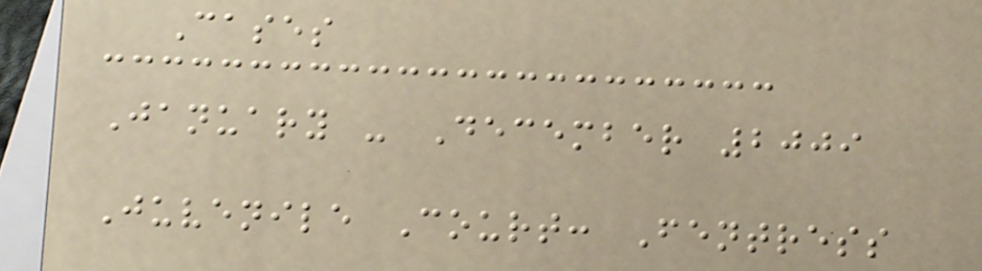Cases
January - December 2009
Juvenile Court: Fentress
